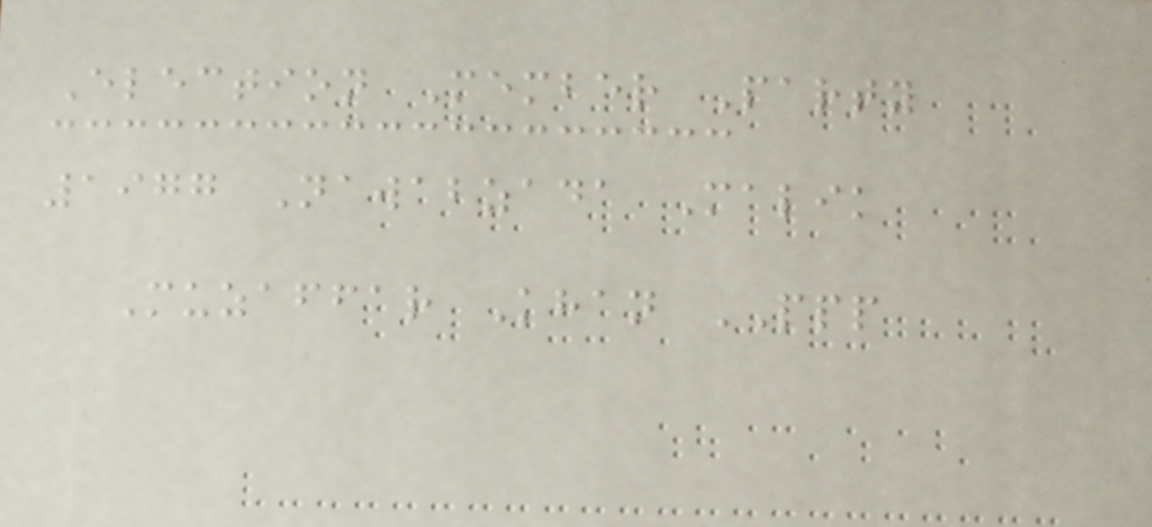Election Member Party
1977 Nawabzada Malik
Muzaffar Khan PPP
